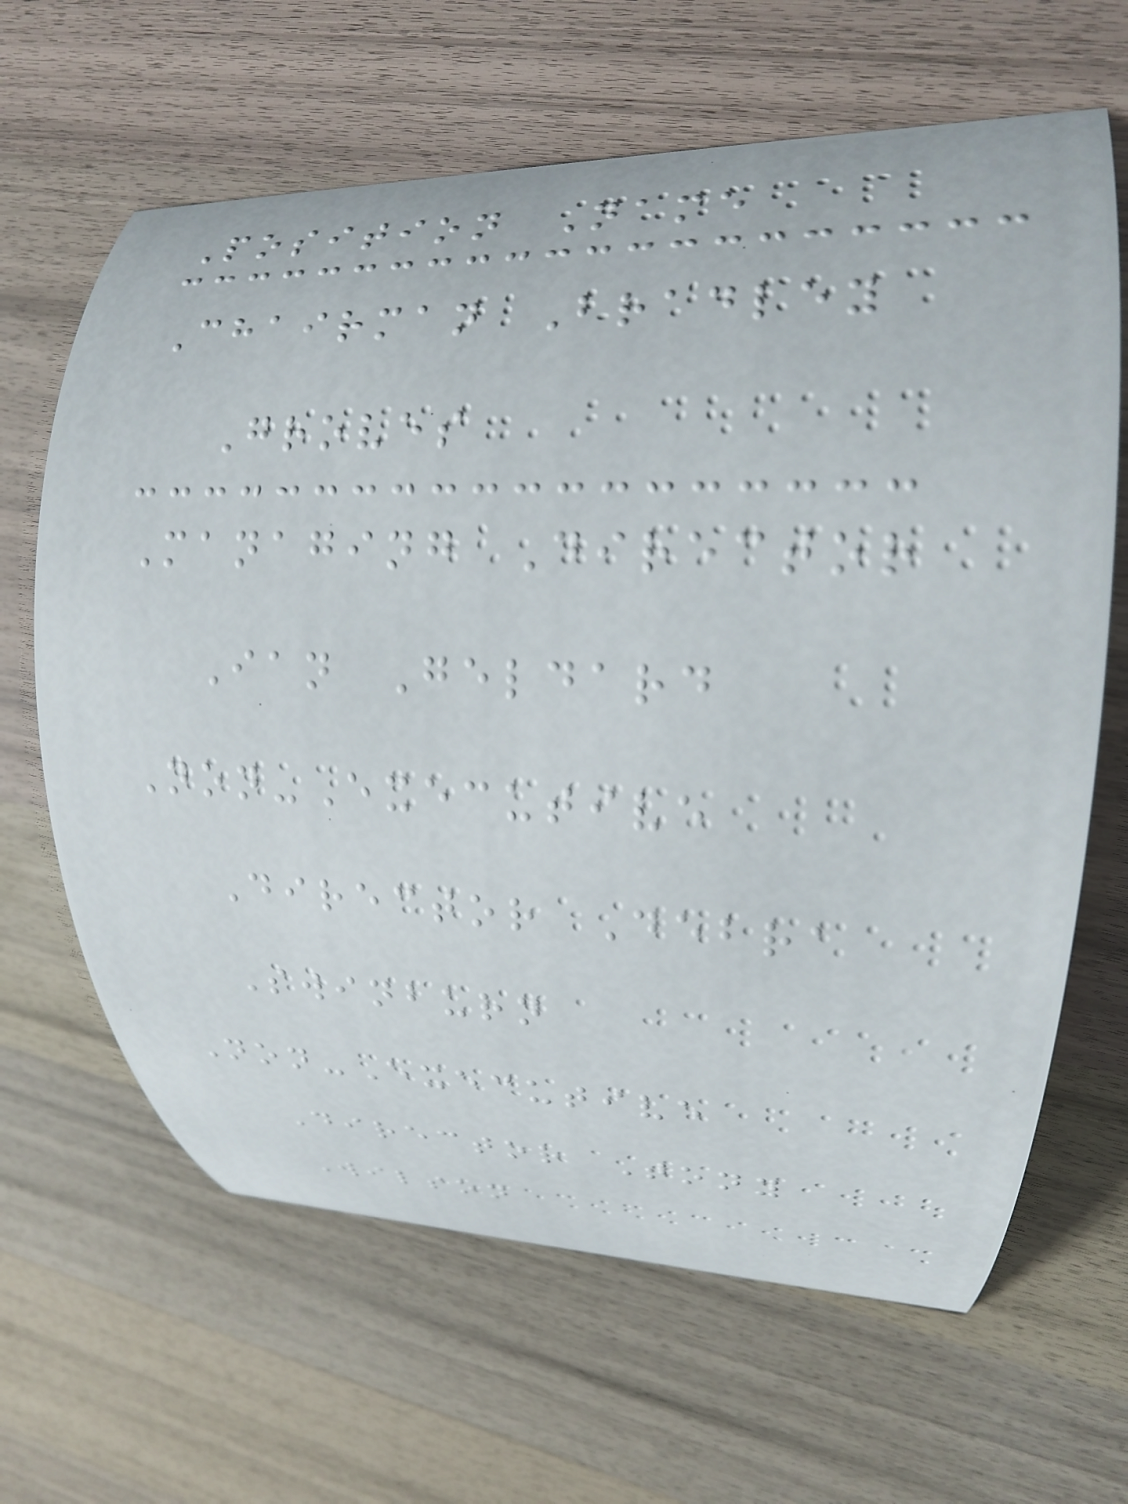Position Name
Chairman Bradley
Groves
Managing Director
Ian Geldard
Non-Executive
Director Debra
Swinburn
Non-Executive
Director Tony
Wilson
